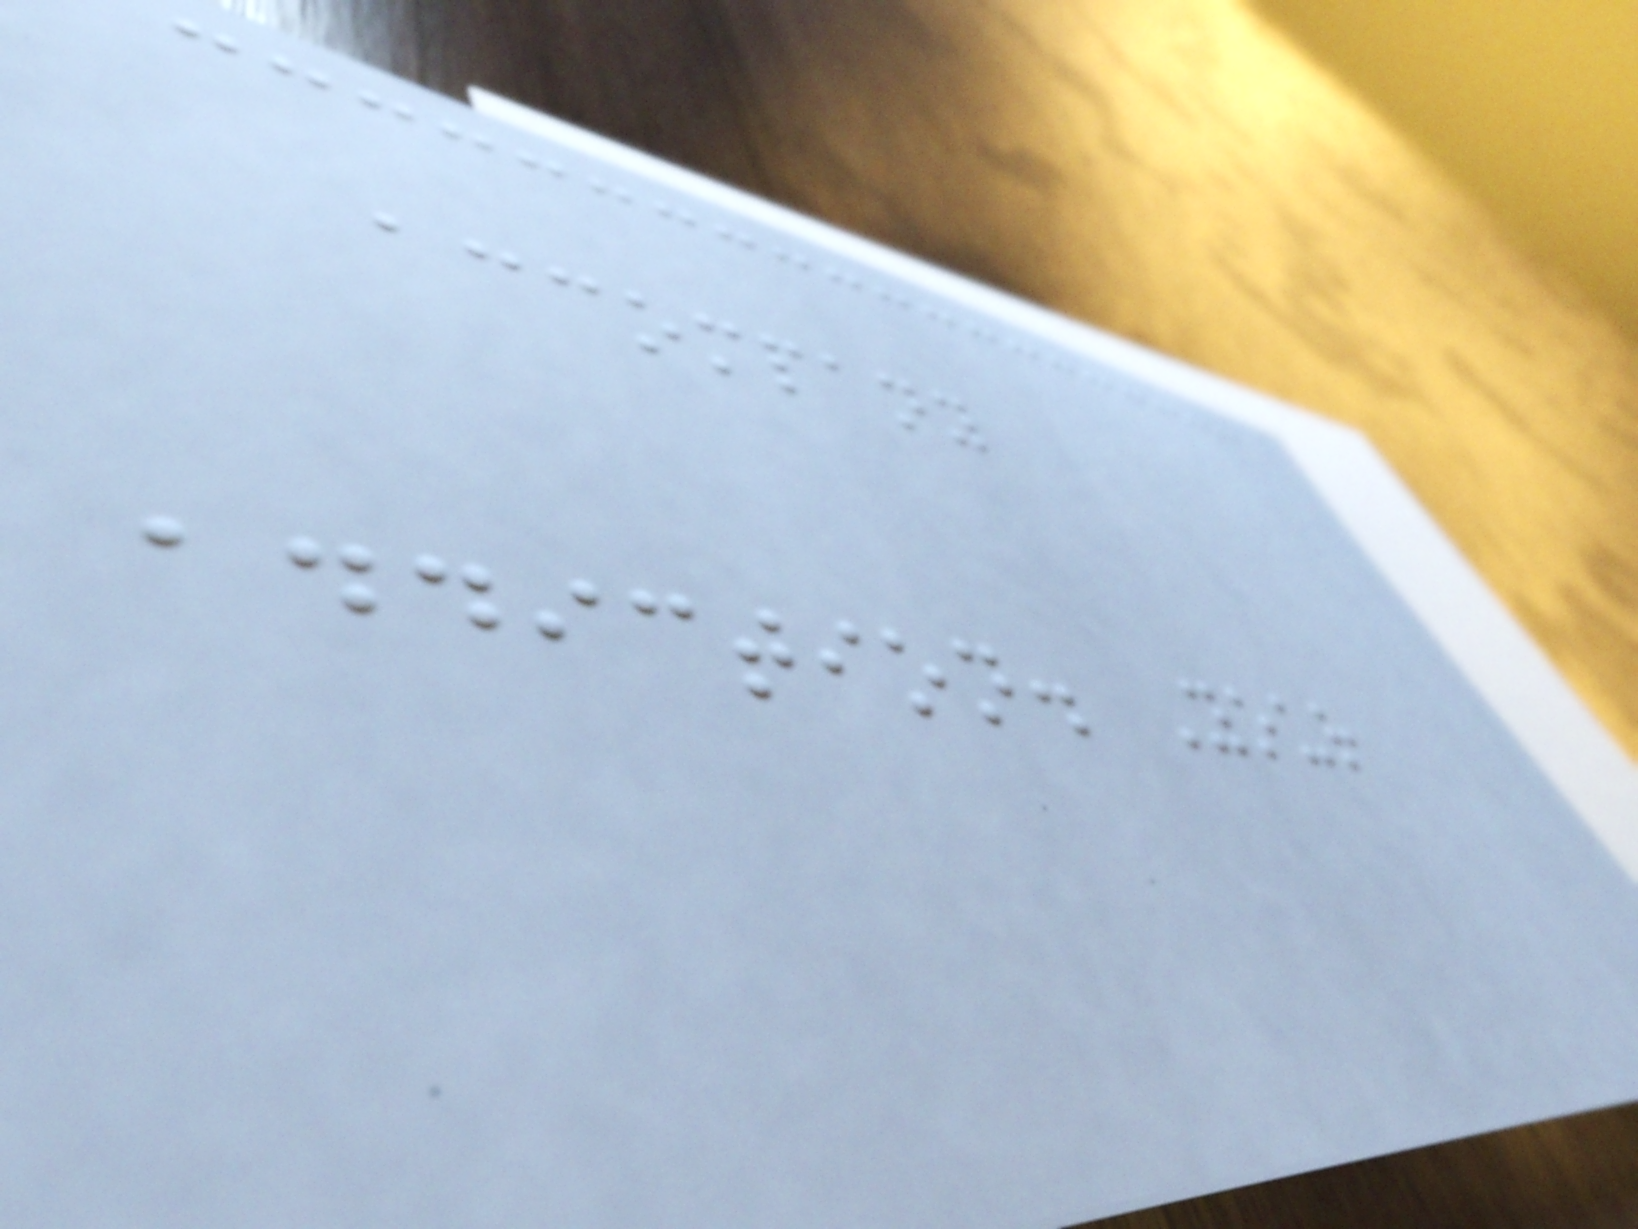accompany
addiction. Your
